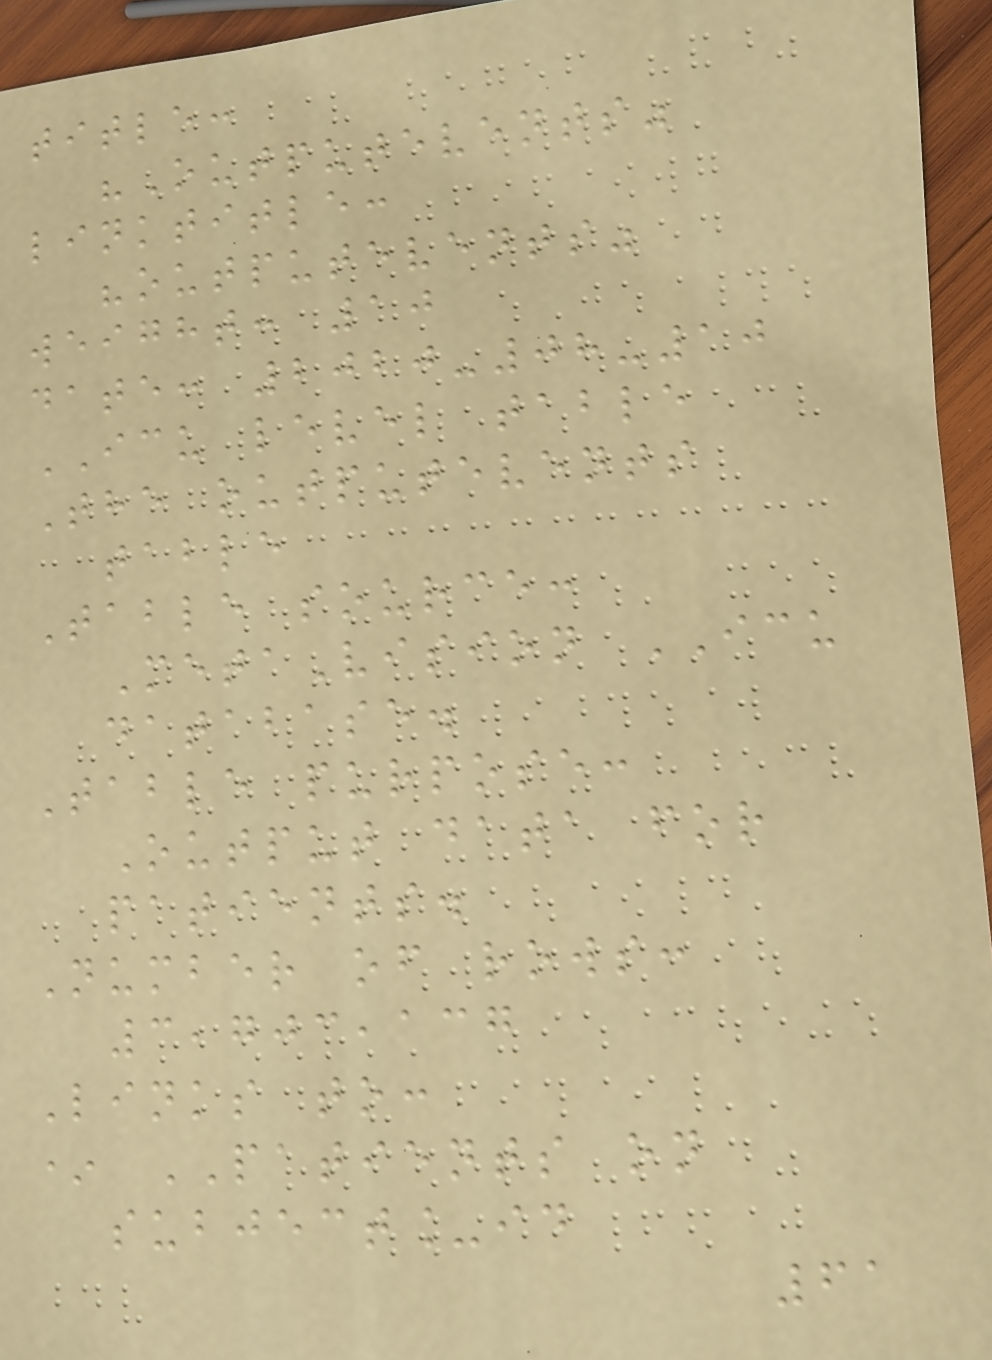title:
"Outputevents"
linktitle:
"outputevents"
weight: 10
date: 2020-08-10
ICU level table
The outputevents
table
Table source:
MetaVision ICU
database.
Table purpose:
Output data for
patients.
Number of rows:
3,703,137
Links to:
* PATIENTS on
subject_id
61
